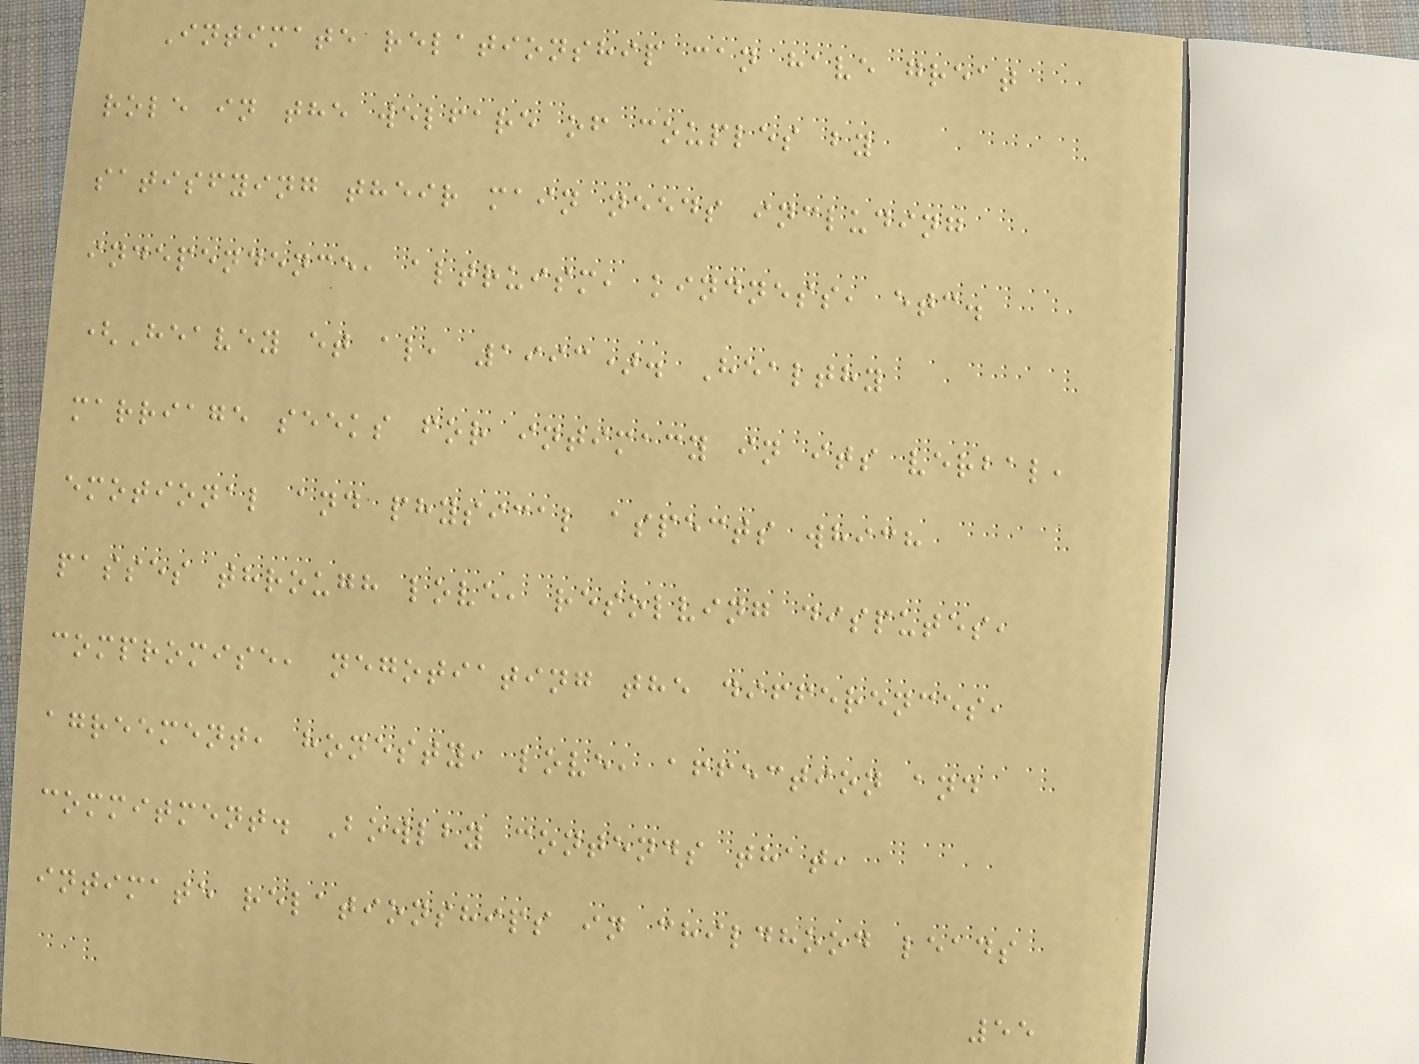Intimate relationship can have great
role in the welfare of couples by
satisfying their main needs including
independence, altruism, kindness, etc.
(Heavey et al, 1993). Healthy
marriage seeks for intimacy in its verbal,
emotional and physical aspects which
passes through love, resolving disputes,
compromise, negotiating the differences,
agreement, honesty, love, affection and
commitment. Bowlby contends that,
intimate relationships in childhood leads
55
